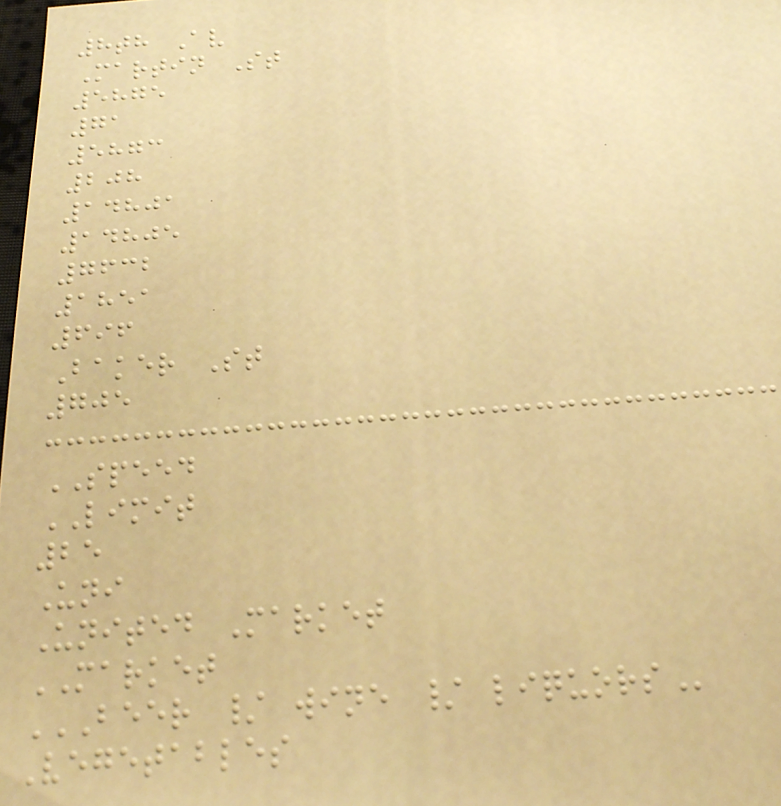8th Av
Martin St
5875
71
5873
208
14801
14805
7632
1851
696
Baker St
705
SPEED
LIMIT
25
Uni
United Market
MARKET
BEER / WINE / LIQUORS
Vegetables
